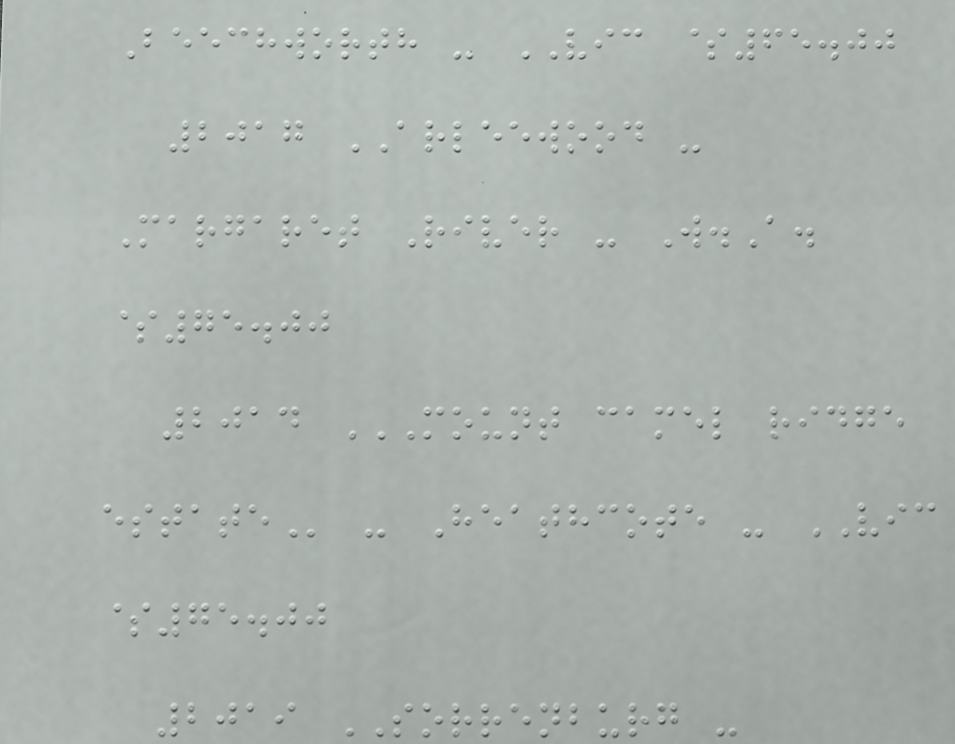Beechworth - VIC $65.00
2017 ARLEEWOOD -
Margaret River - W.A.
$75.00
2014 MOUNT CAMEL RIDGE
ESTATE - Heathcote - VIC
$75.00
2019 SORRENBURG -
